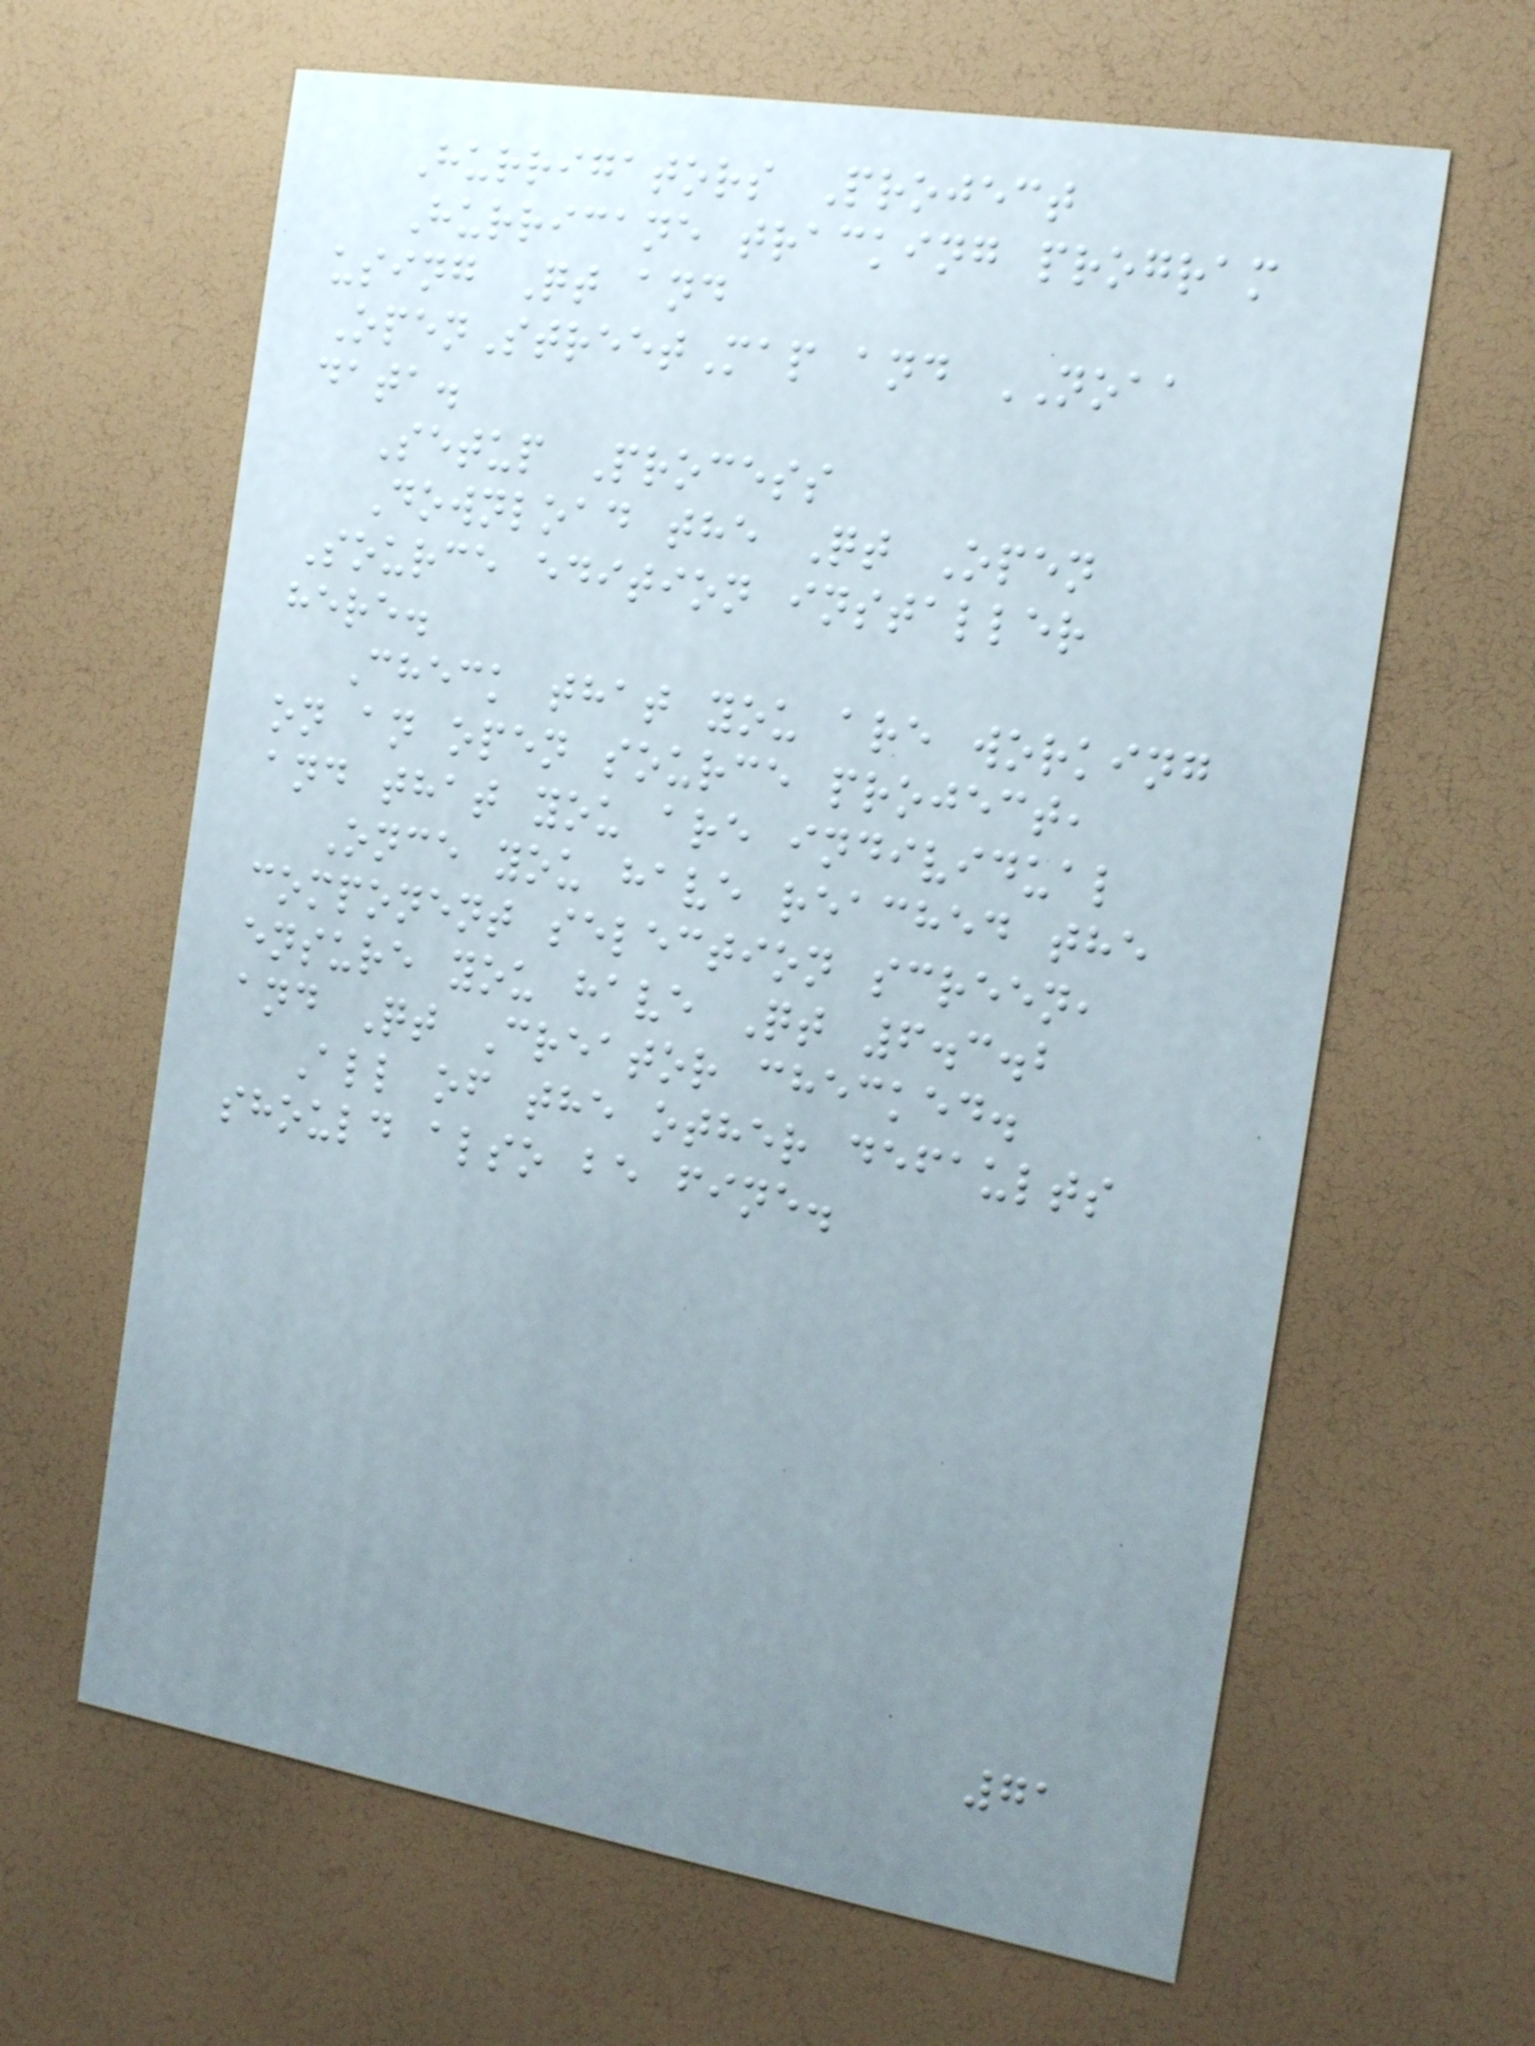Hurrigators Project
Hurricane tracking program
using Qt and
OpenStreetMap and NOAA
data.
Setup Process
Download the Qt Open
Source edition installer
here.
Check that you are working
on an open source project,
and that you are individual
Once you have reached the
component selection screen,
ensure you have Qt 6.3.2
and Qt Creator checked.
All of the other defaults
should also be fine.
71
